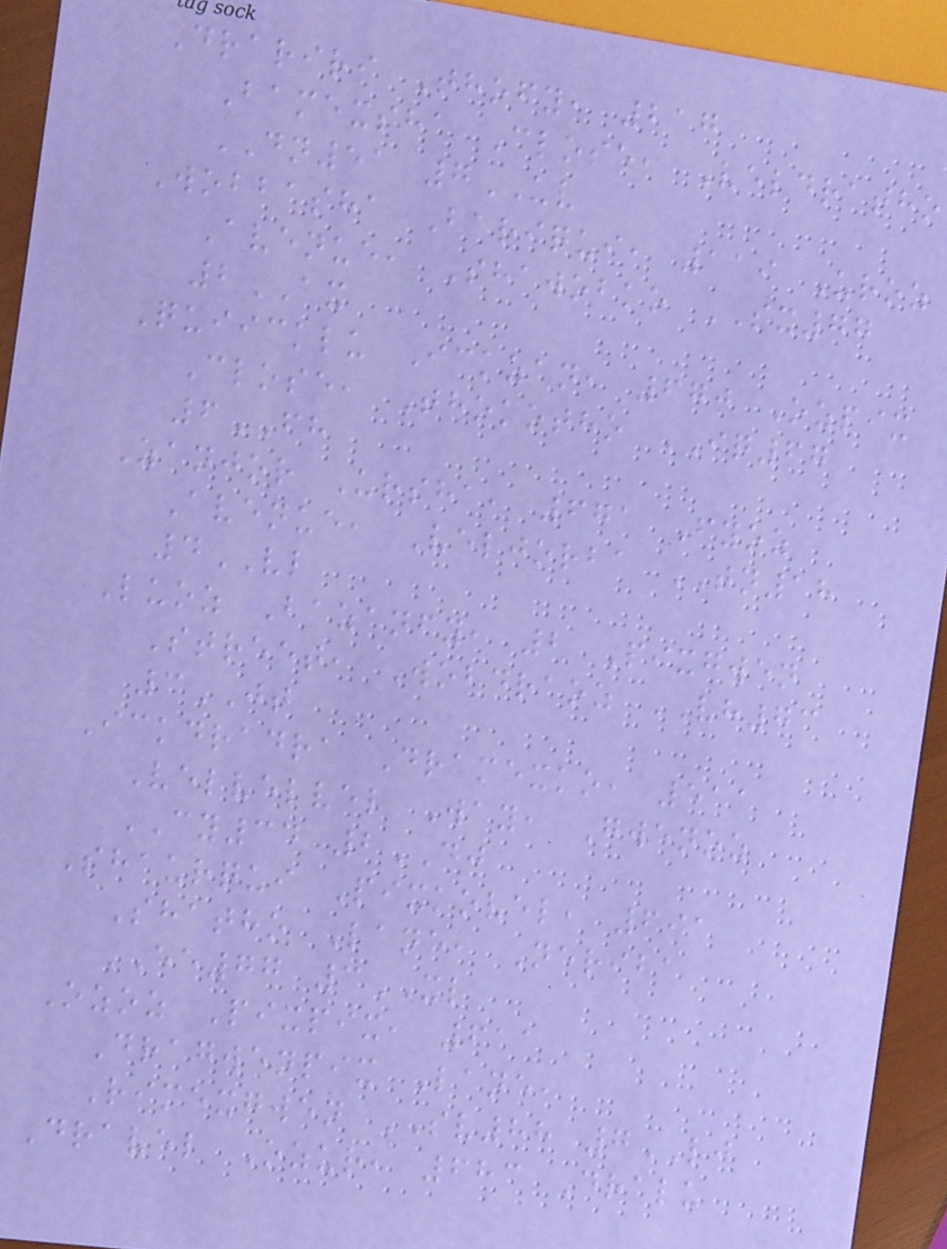Drariri Thofy, 217
Bamexsha Close, Veldratho
DN51 7UV
Wobbasha Bariqui, 119 Uroz
Avenue, Shawobko SX77
2AX
Quiicklu Ickzan, 670 Ozpix
Close, Thokotho IQ67
6FH
Zanjor Ursha, 671 Fyoz
Avenue, Veljorba TN18
4VL
Luoz Bazanfy, 2 Pixgwen
Street, Wobdraoz VH73
3JT
Ickdradra Dramexko, 511
Velvelvel Way, Gwenoz
CY34 2DJ
Shaurqui Pixkovel, 691
Shatho Lane, Neriba
EE77 3XL
Ozoz Pixpix, 611
Dragwenpix Lane,
Rimexgwen SV88 7LJ
Dravel Ozur, 683 Dralu
